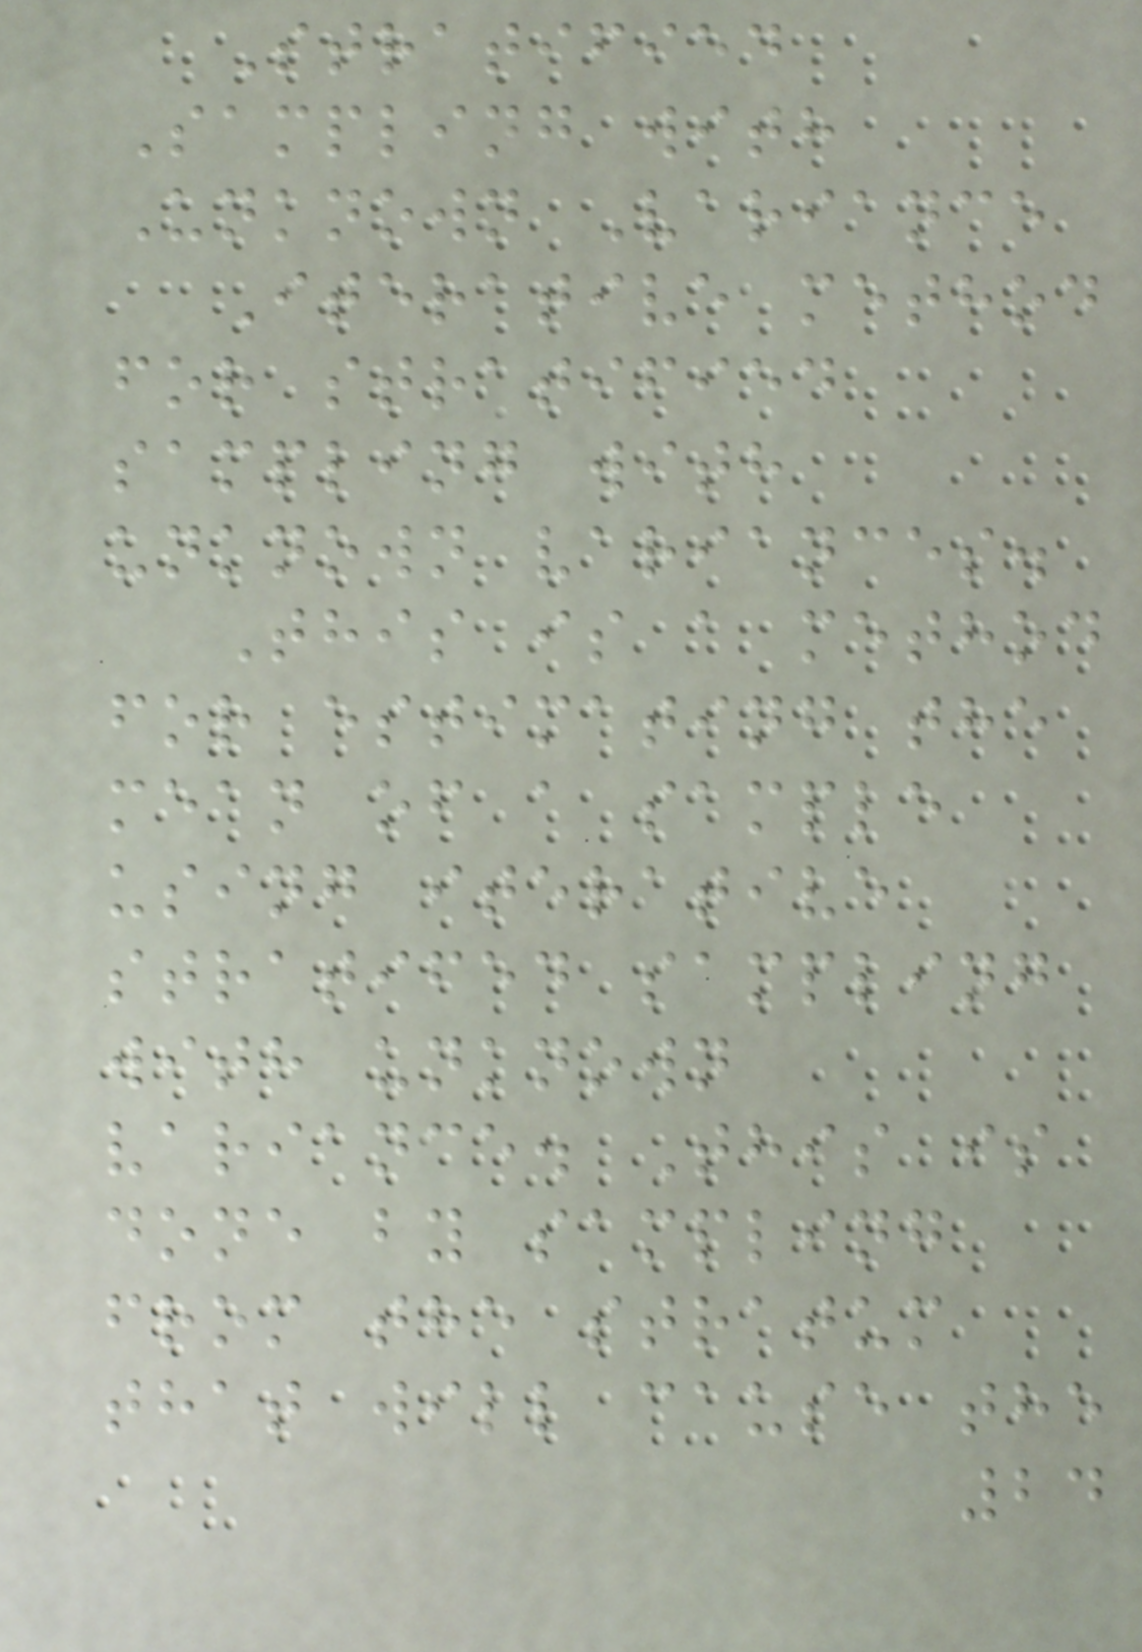Stratified
Sampling with
Unknown Variance
Iterative method
for stratified
sampling with
unknown variances.
This is a method
for estimating the
mean of a sample
using iterative
stratifed sampling
with unknown
variance. This is
done by sampling
from the stratum
that will cause the
24
